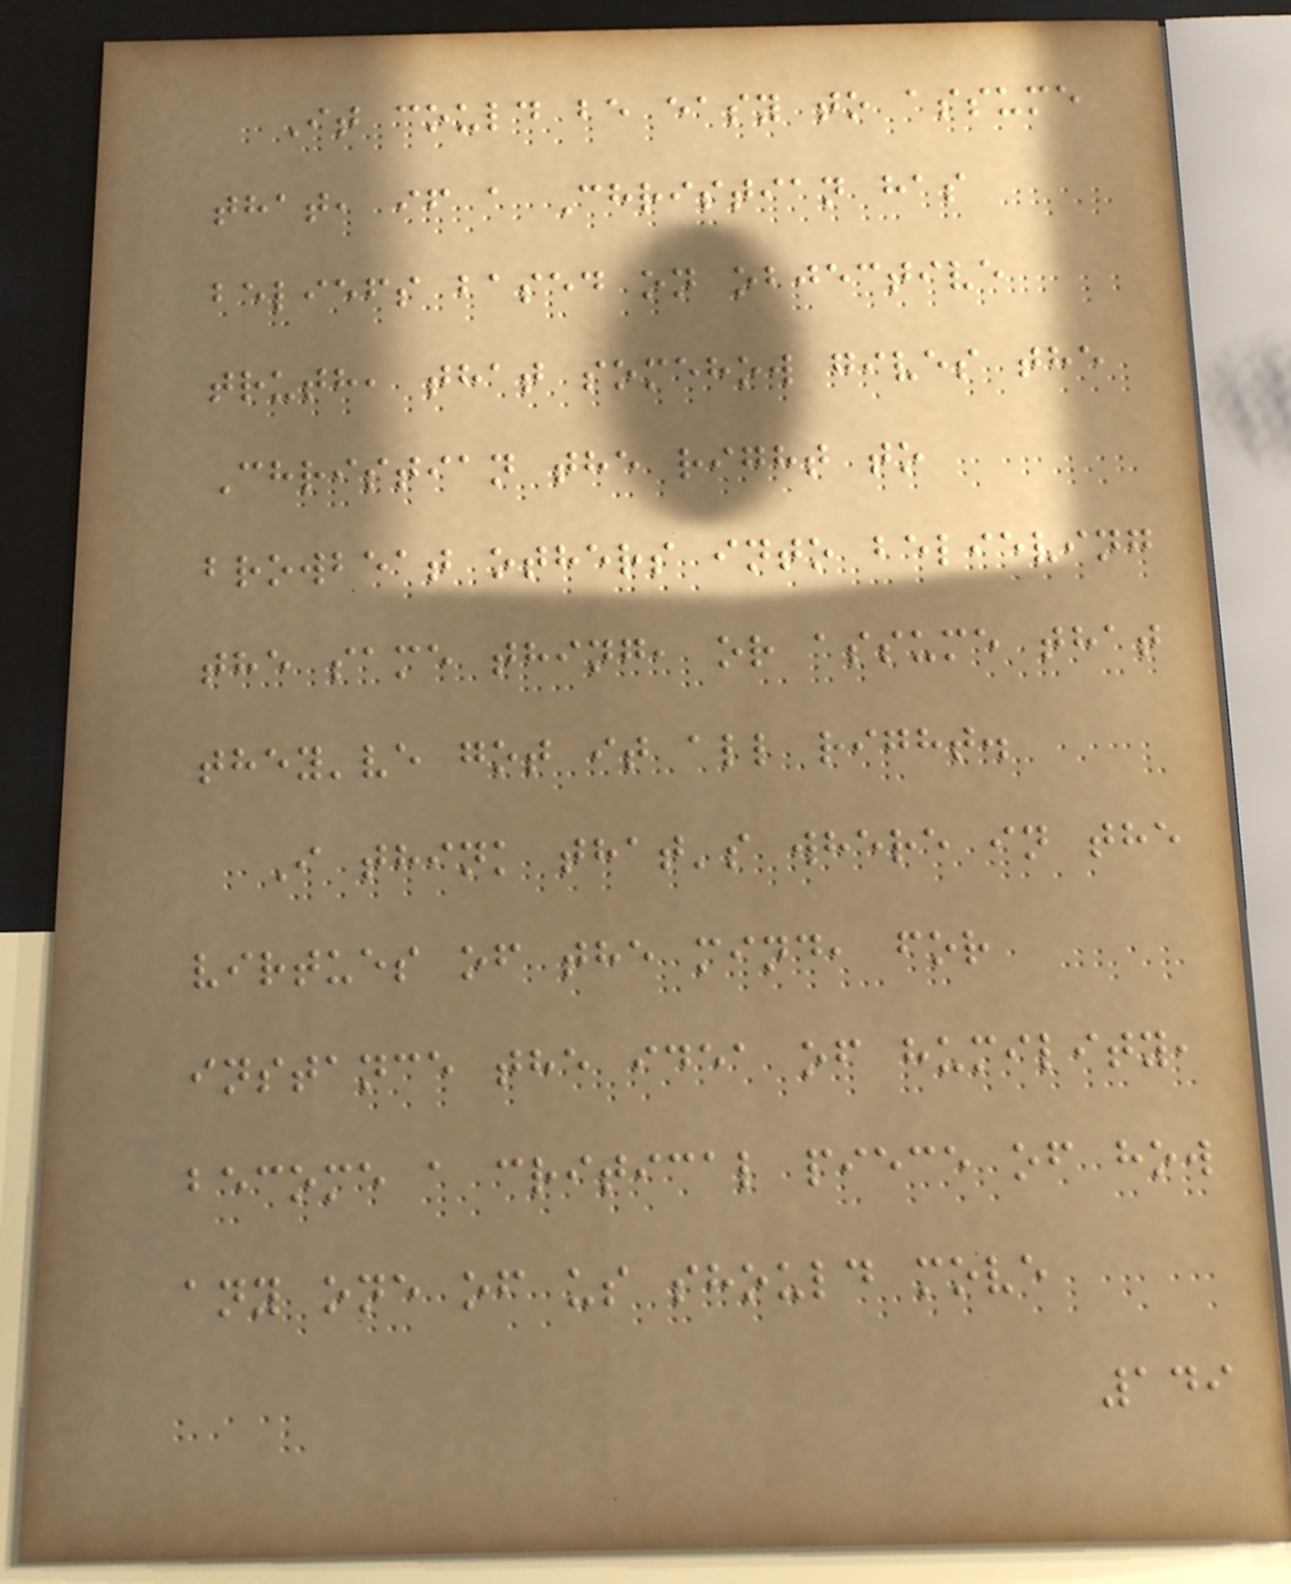It could be easy to assume
that, if a Christian has
beliefs based on objective
truth, that somehow gives the
Christian the right to
browbeat others into believing
the same thing, or assume that
they've got it all right.
I think that's where in the
virtues of the mind, for
instance the idea of humility,
become a critical piece of how
any one of us should move
149
